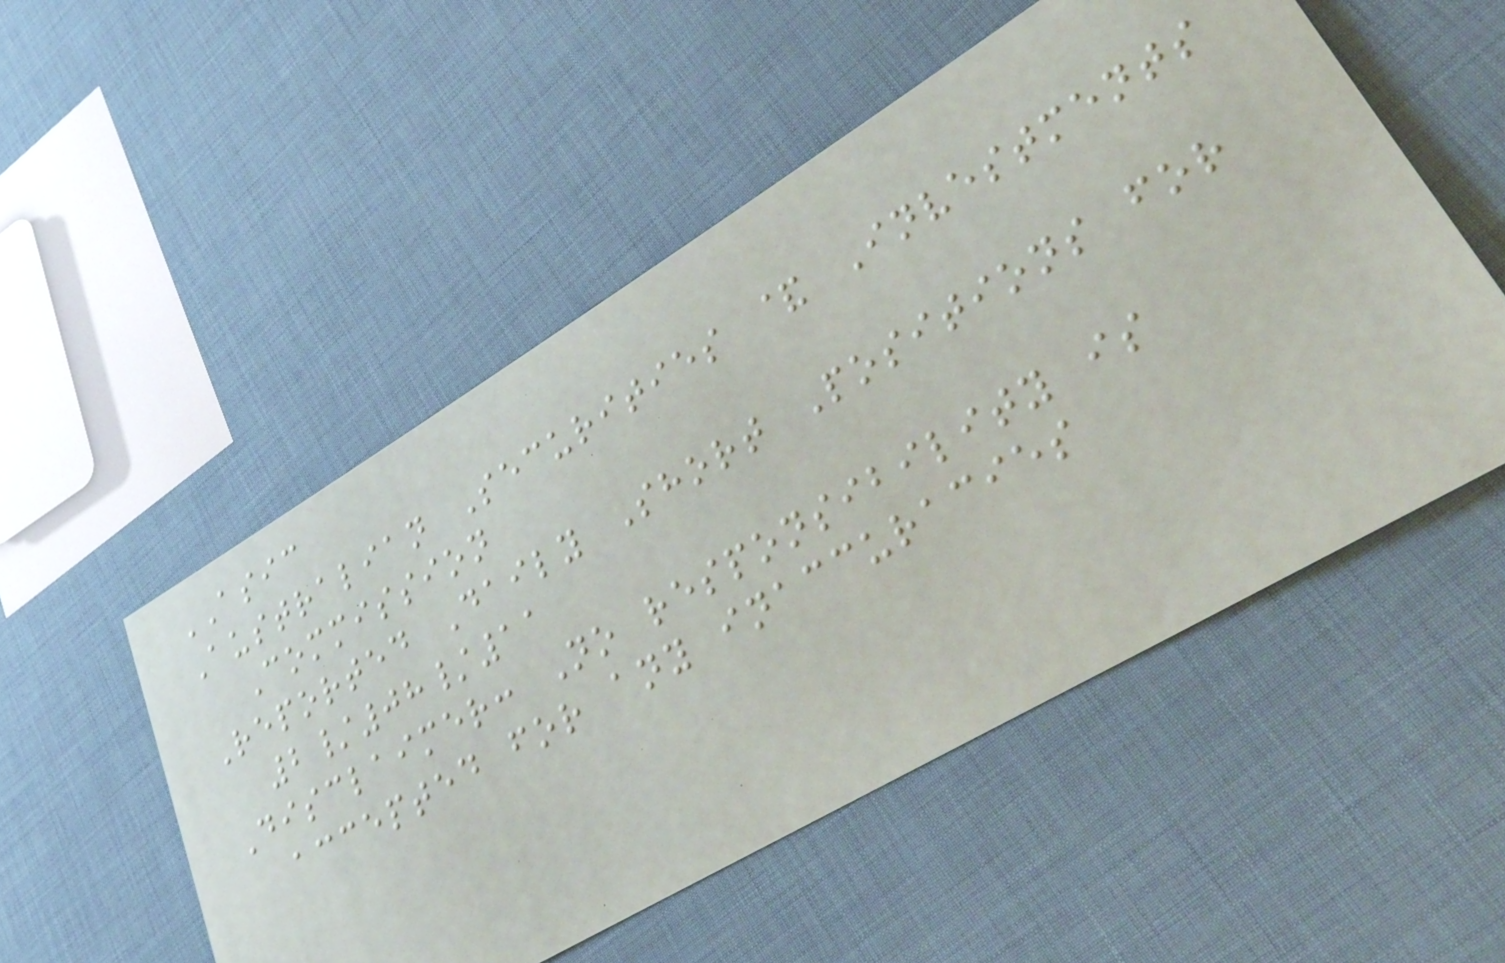ASIC
Australian Securities & Investments
Commission
Reported Daily Short Positions for
2/08/11
Disclaimer: No responsibility is
accepted for any inaccuracies
